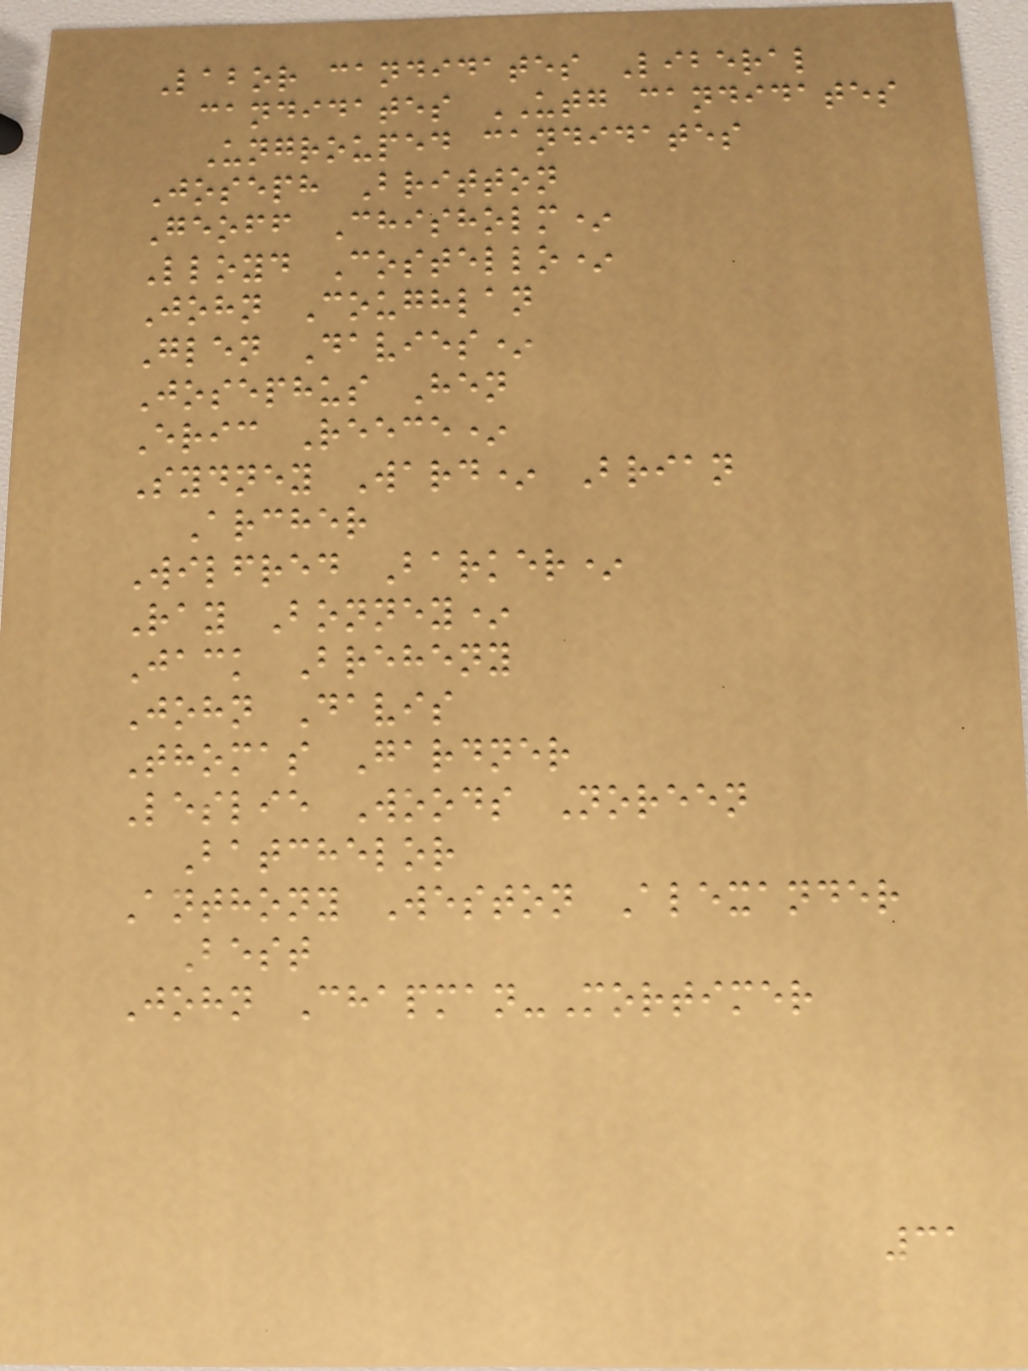Labor candidates Liberal
candidates UTG candidates
Ungrouped candidates
Joseph Britton
Geoff Chisholm*
Lloyd Costello*
John Coughlan
Glen Davies*
Josephus Hen
Eric Reece*
Sydney Ward* Brian
Archer
Wilfred Barker*
Ray Bonney*
Jack Breheny
John Davis
Thomas Gardner
Leslie Woods Noreen
Batchelor
Anthony Weston Alexander
Best
John Chapman-Mortimer
31
